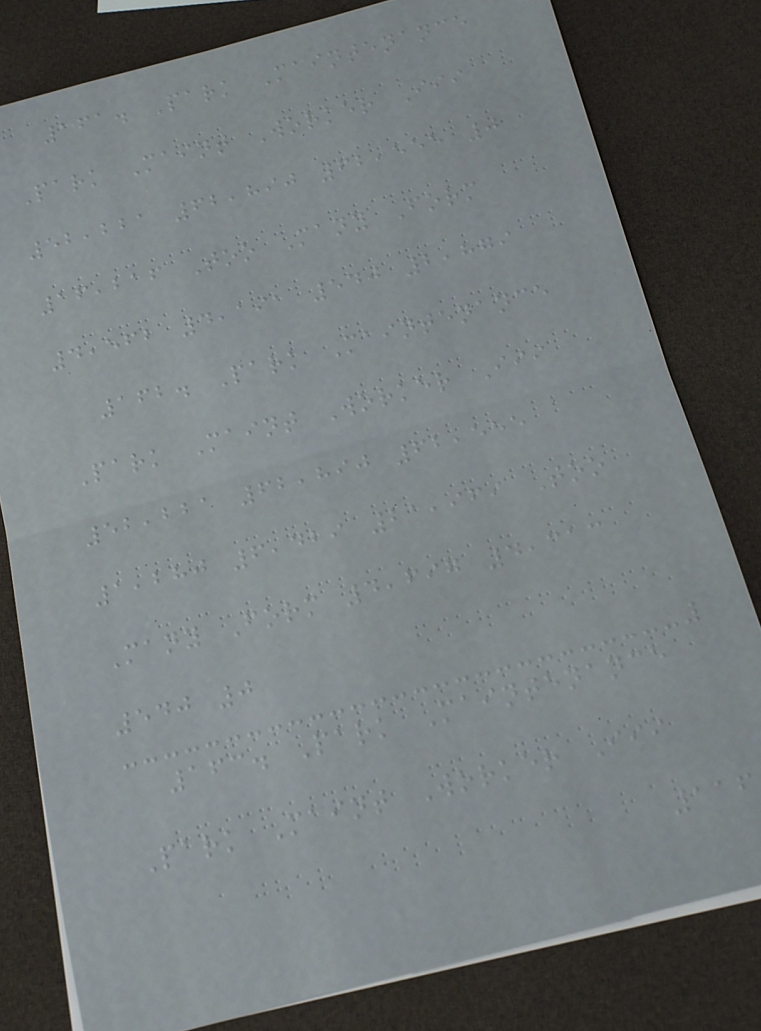161. Park Maintenance
Park Maint Worker Iii
52,221 62,890 62,555 0
16,216 Too Many Form
4,562 4,191 540 2,879
162. Park Maintenance
Park Maint Worker Iii
52,221 62,890 62,555
1,280 6,429 21,969 Too
Many Form 4,697 4,313
540 0
163. Park Maintenance
Park Maint Worker Iii
116
